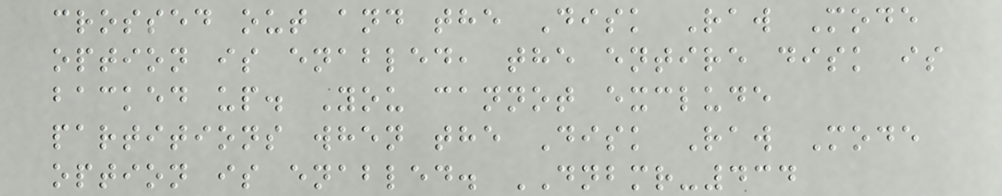crossed out and the Disk Raw Mode
option is enabled, the entire disk is
backed up. You cannot exclude
partitions when the Disk Raw Mode
option is enabled. DNBMR-434
